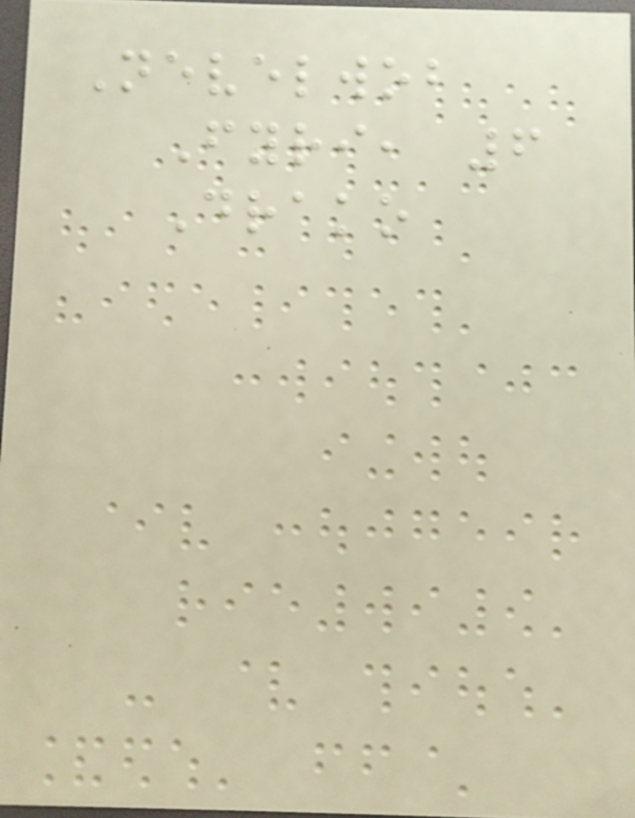Nevelwob
Fyri, 6
Drako
